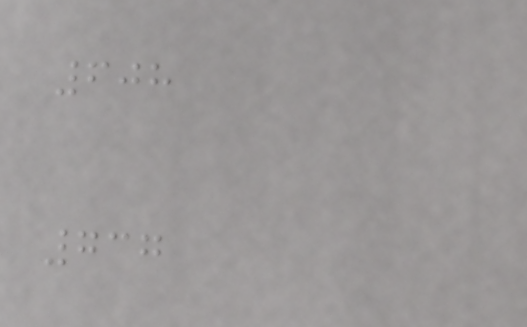608
737
